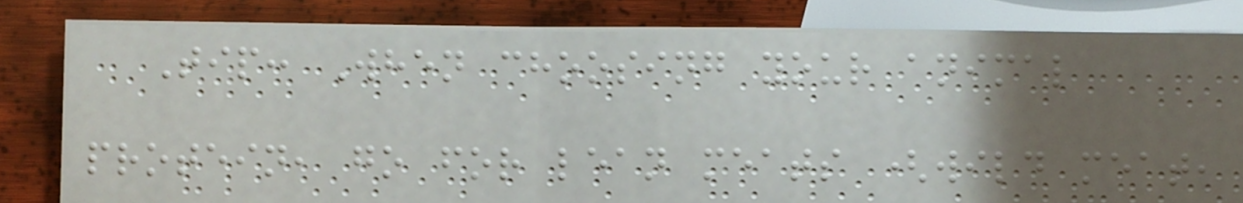Tip: When choosing your animal
protein, go for lean meats (wild meat,
